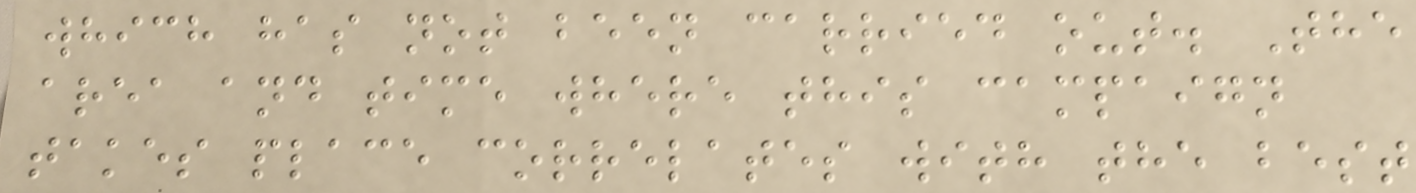which has not been carried out. The
area and time where this campaign
takes place correlates with the best
